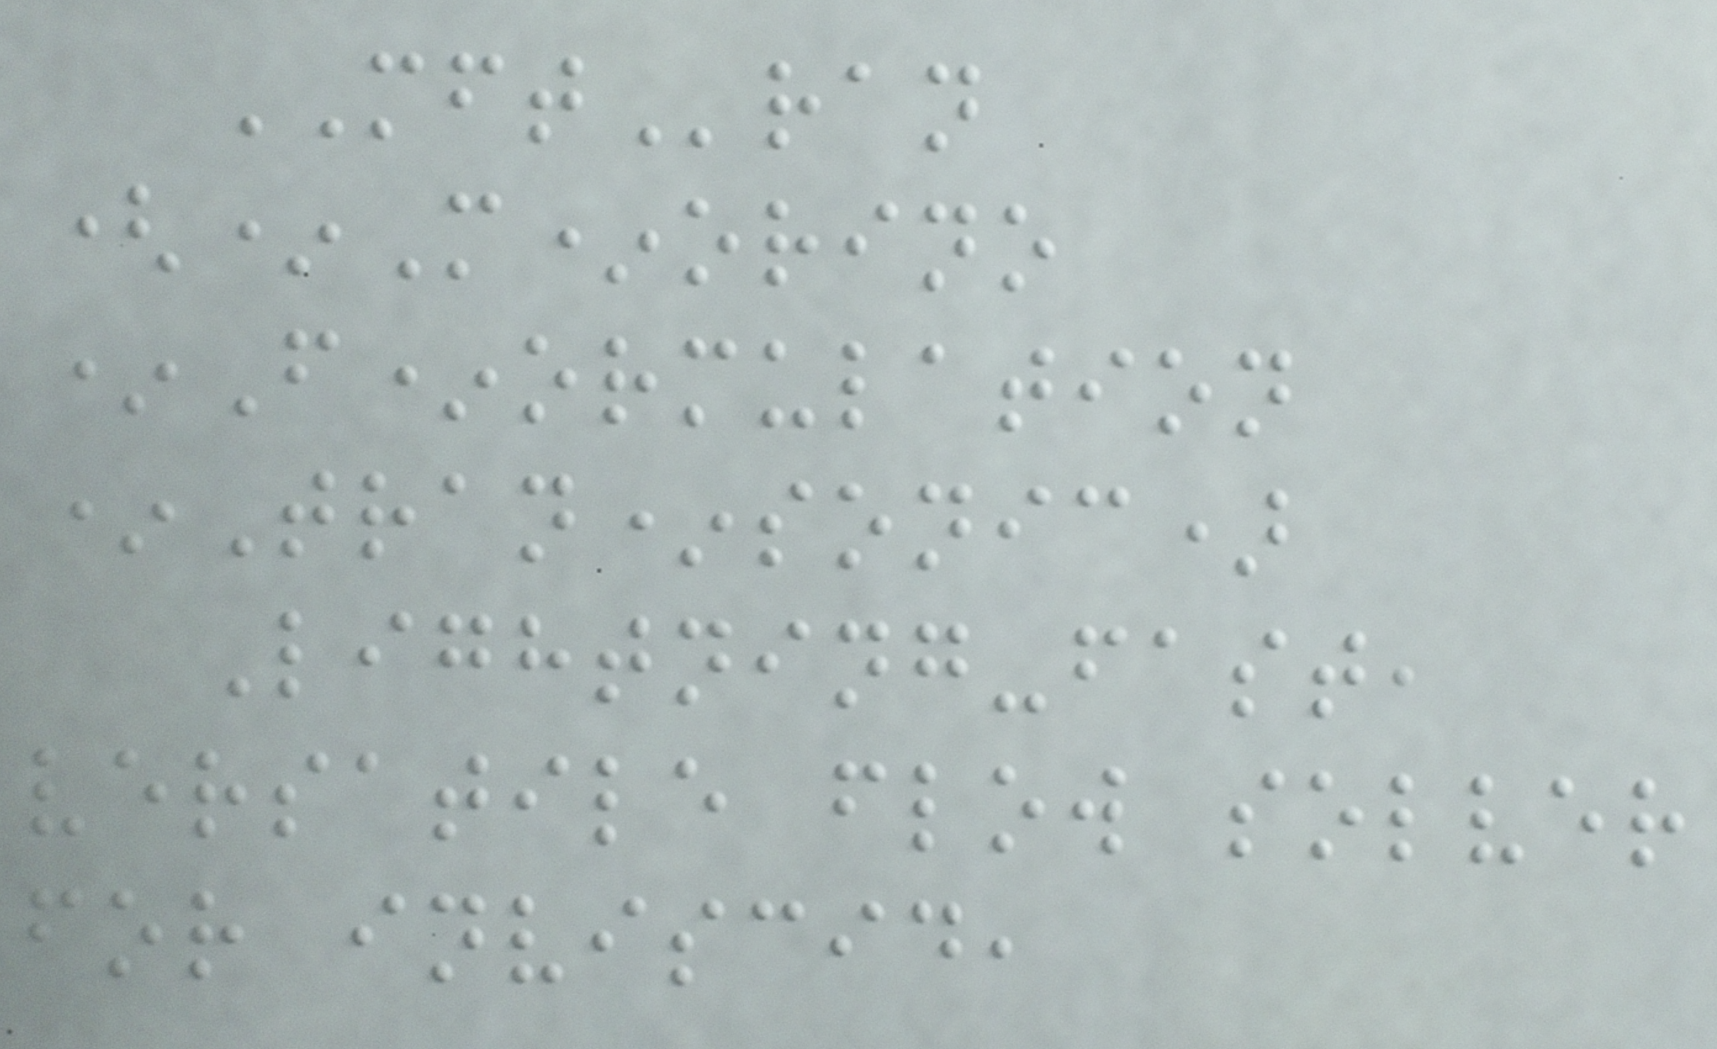MFTran
(*M*orino
*F*ormulation
*Tran*sonic)
Lightning-fast,
versatile flow solver
for inviscid,
